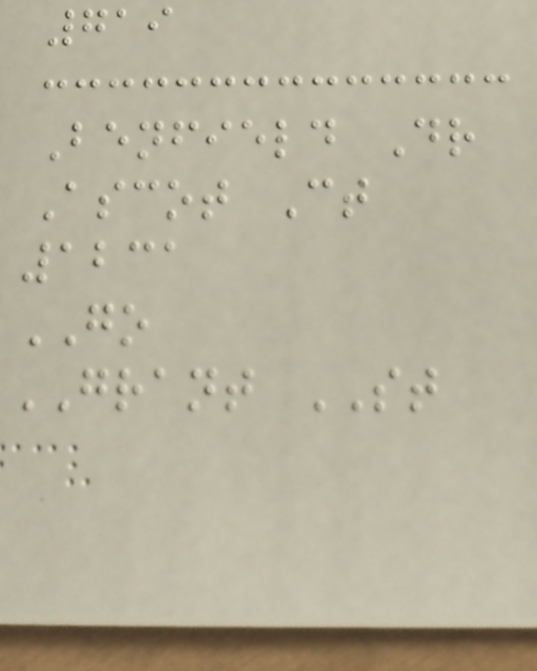719
Benfield Dr
Ascot Ct
1231
GO
GRANT ST
